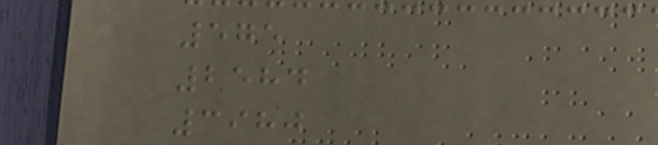575
2584
3980
